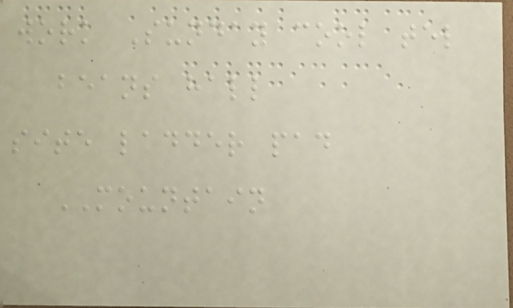work Sunday cool tel
beans hall
site ladder pad
MOUNTAIN
